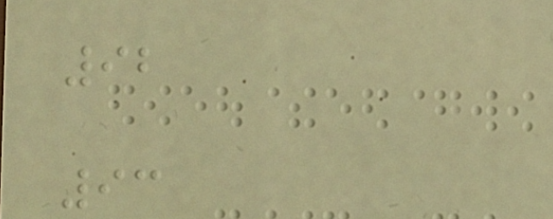92
93
